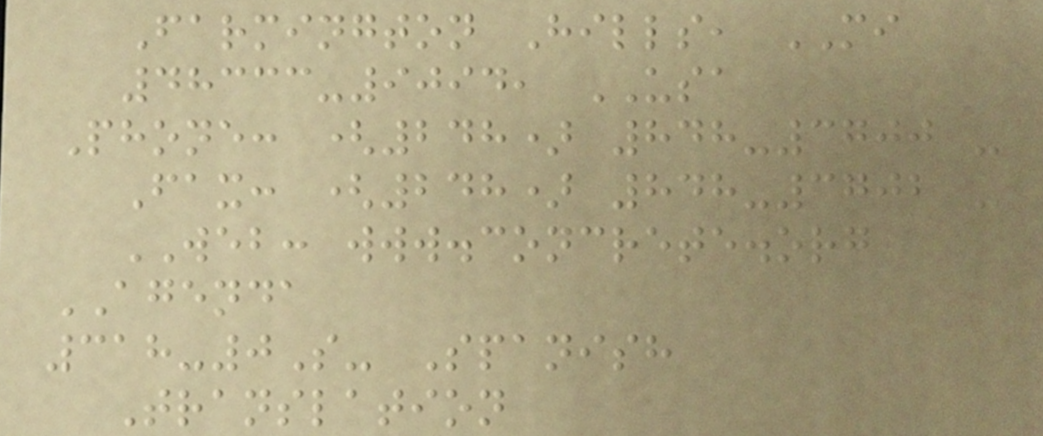Farmington Hills, MI
48333-9094, USA
Phone: (248) 848-3700 -
Fax: (248) 848-3702 -
WEB: www.concrete.org
AGENDA
318-0S- Spanish
Translation
